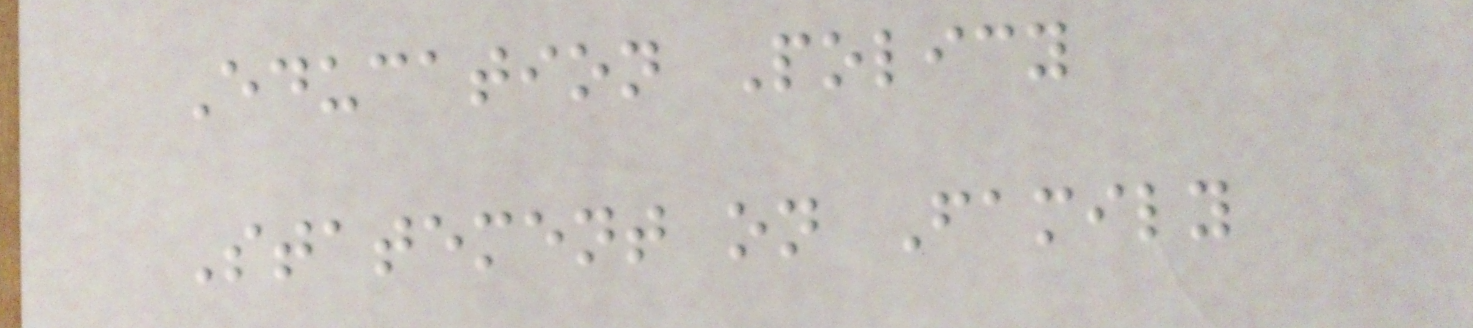Education Policy
Statement on Family
